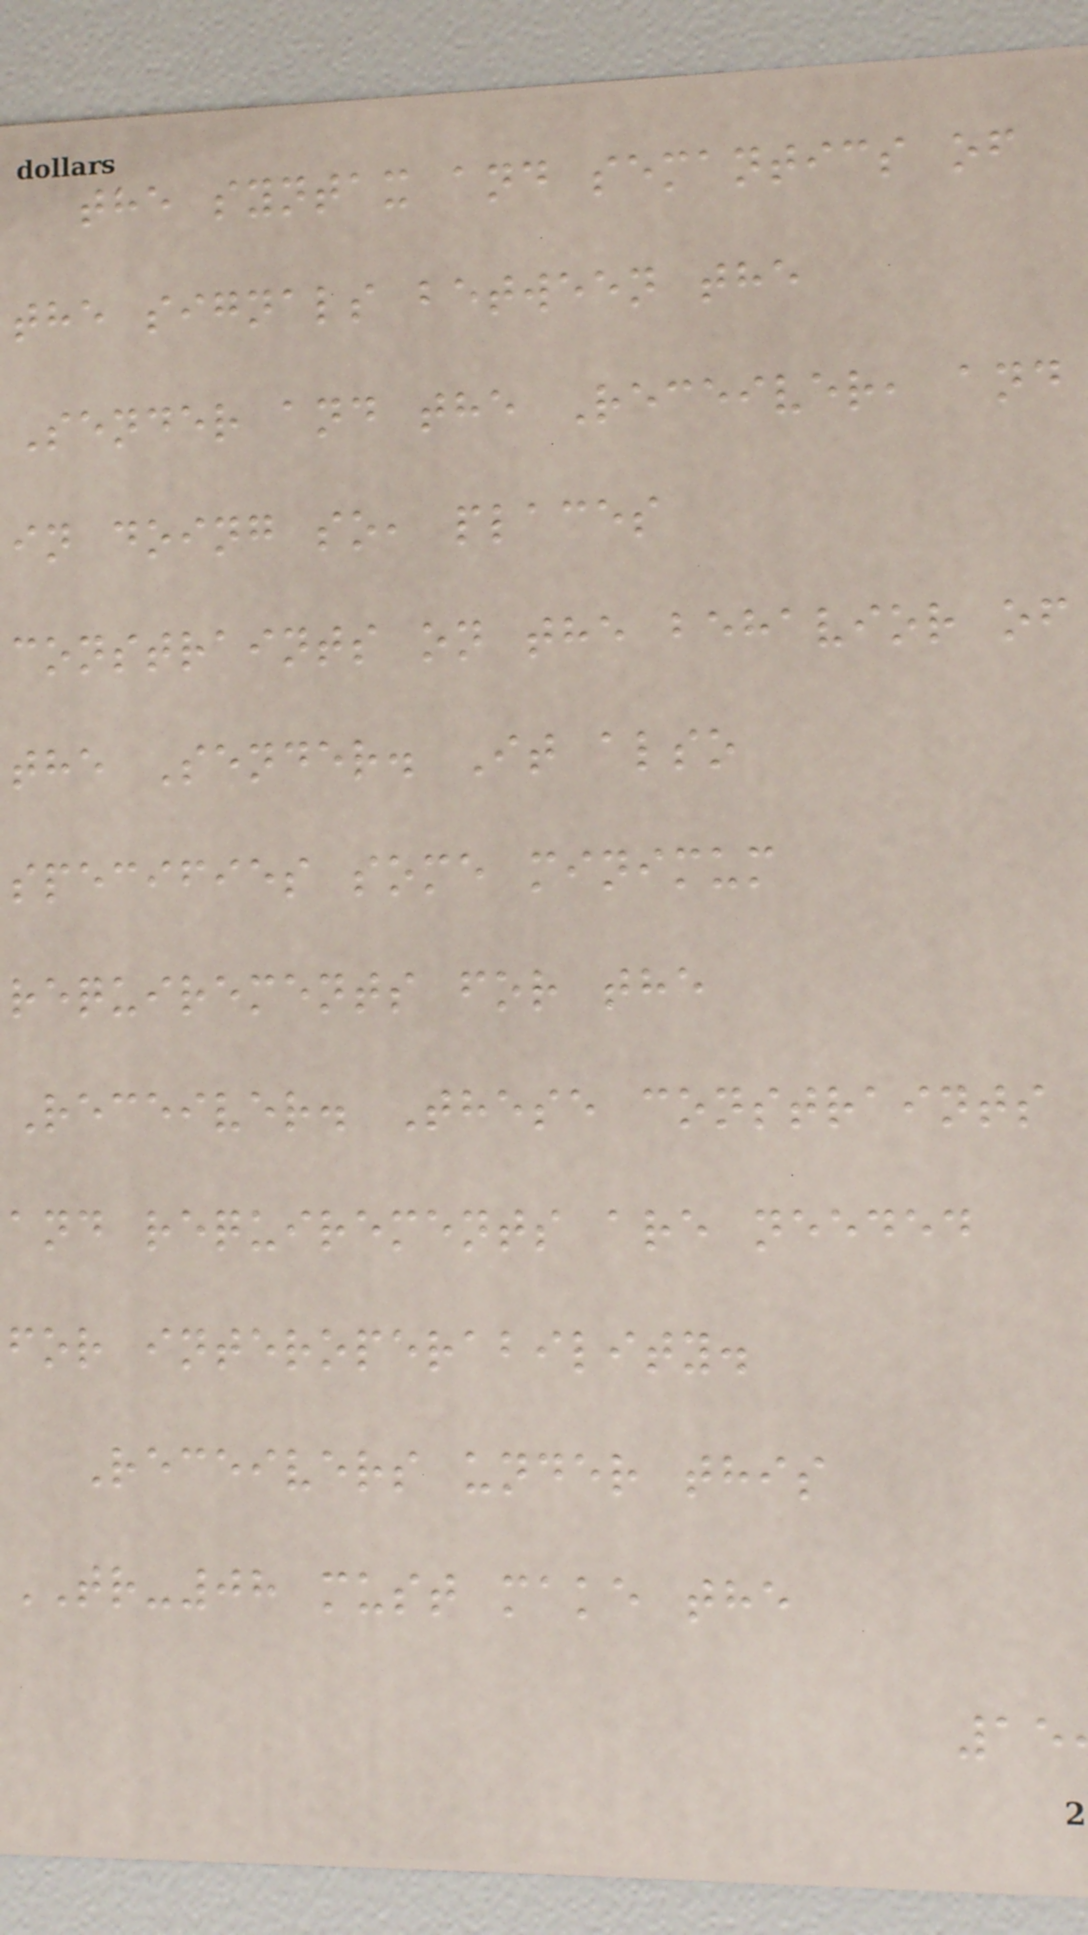the syntax and semantics of
the signals between the
Sender and the Receiver, and
in doing so, places
constraints on the behavior of
the Sender. It also
specifies some minimum
requirements for the
Receiver. These constraints
and requirements are needed
for interoperability.
Receivers under this
TR-08 must make the
